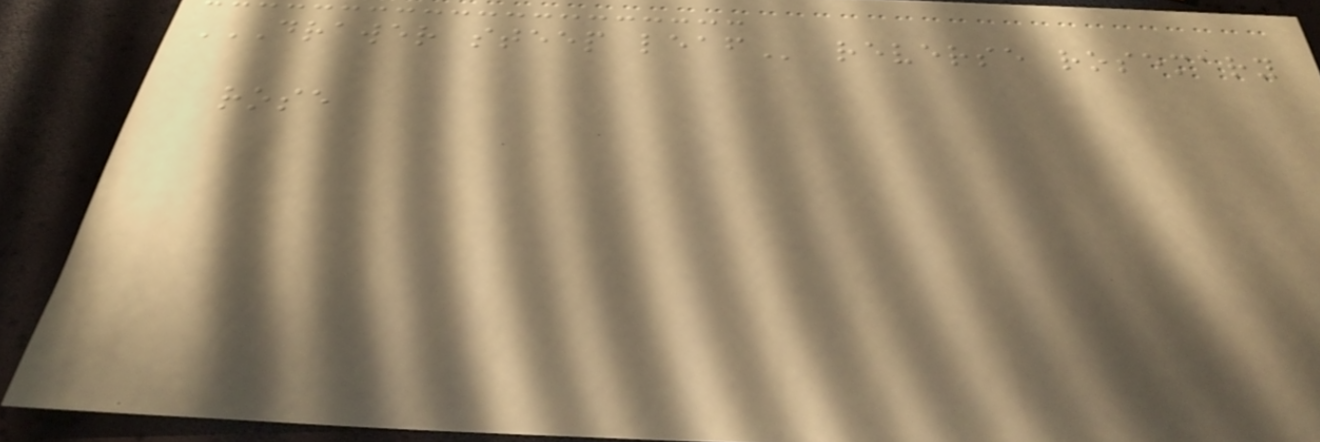DRAWER STEEP LEAF reverse rosemary
rose
